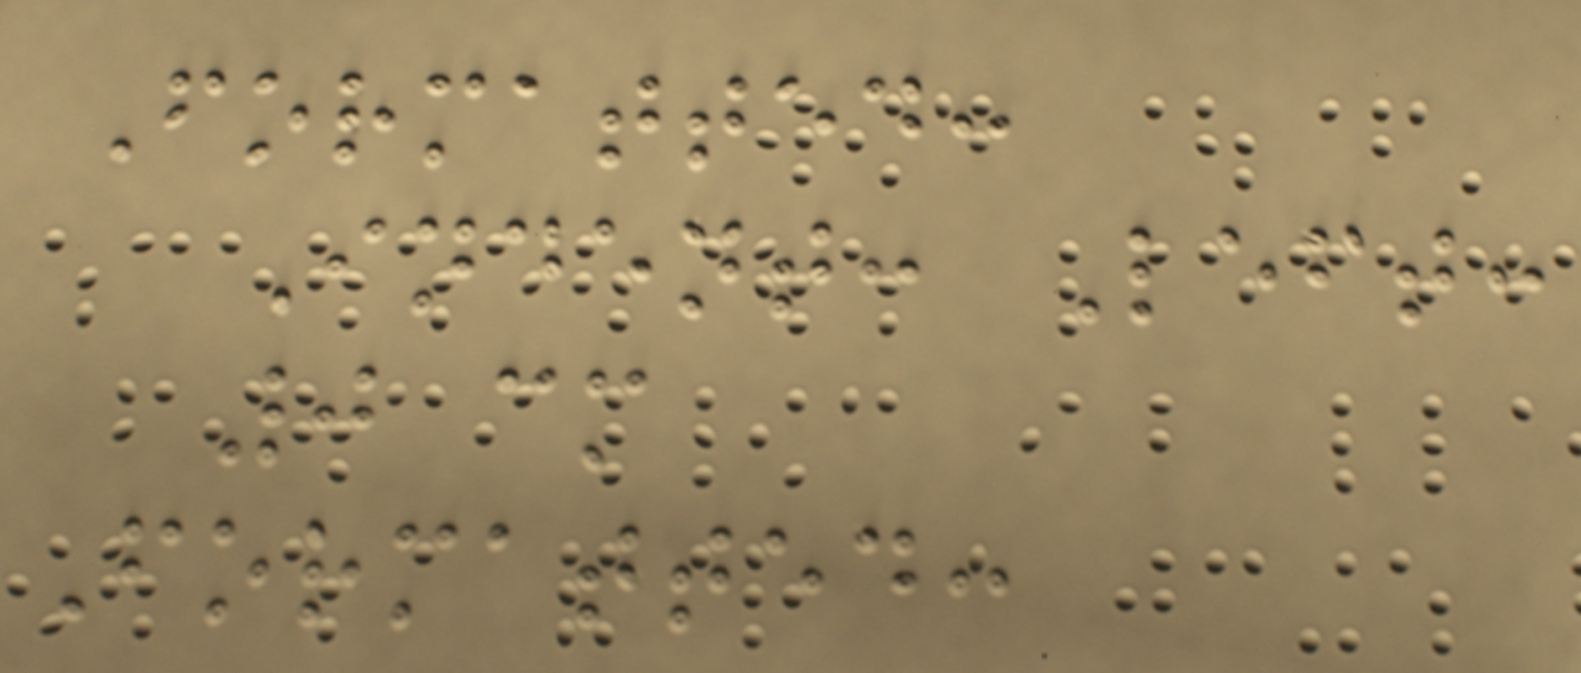Formatted:
Indent: Left:
0 cm
Formatted:
